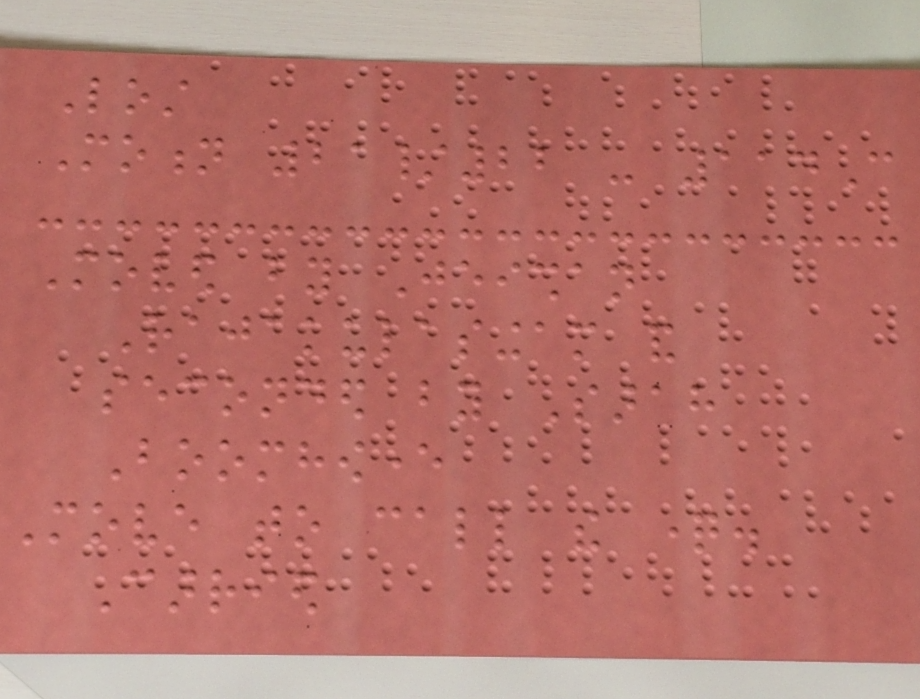Lost
Motion 21/22 - 114C
Moved by Jeishan
Rajakulasingam and
seconded by Sarah
Boomhowever
Move to call the question.
Carried
